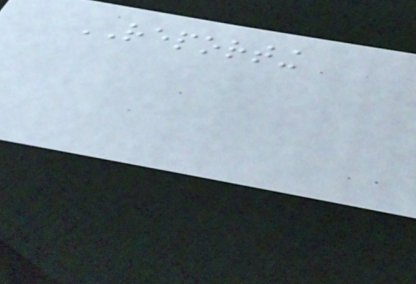REPORTING
